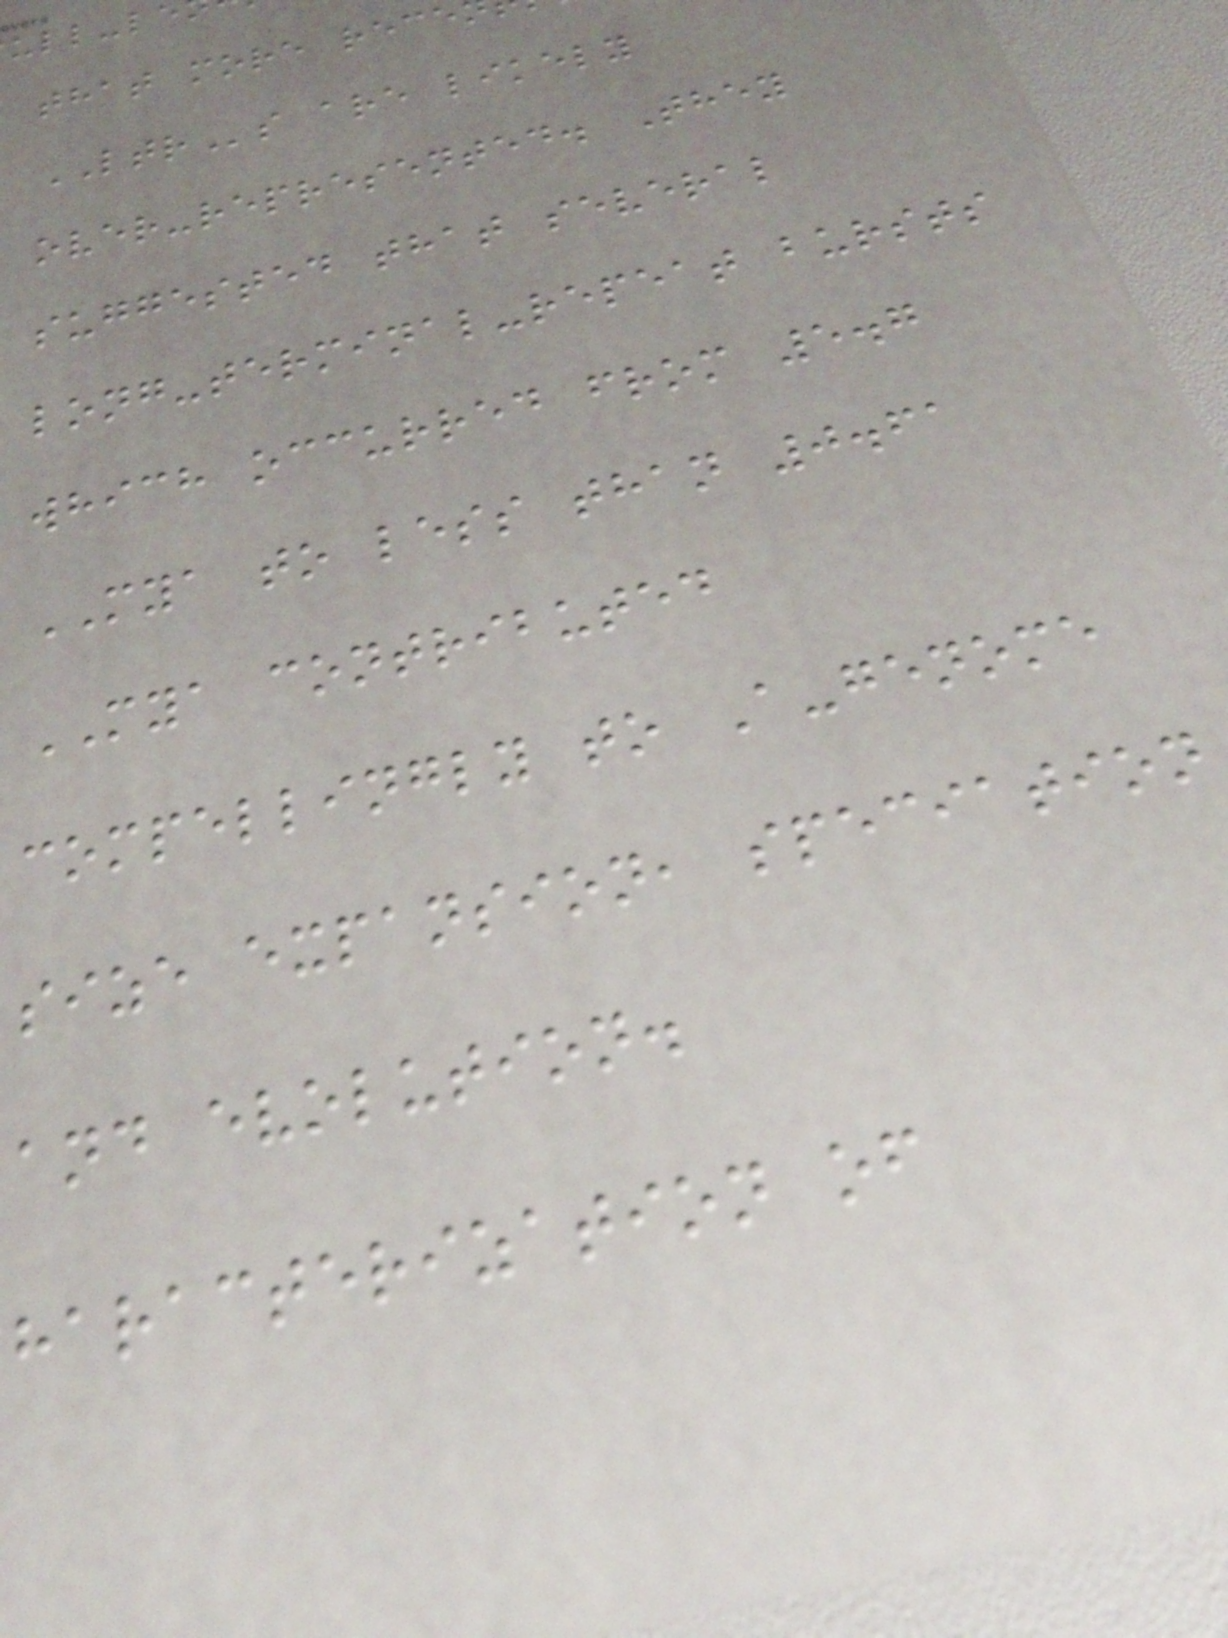that more rece
LTRs are likely
over-represented. They
suggested that several
long-terminal-repeat bursts
which occurred from 5.7
MYA to less than 0.61
MYA contributed
compellingly to A-genome
size expansion, speciation
and evolution.
haracterization of
